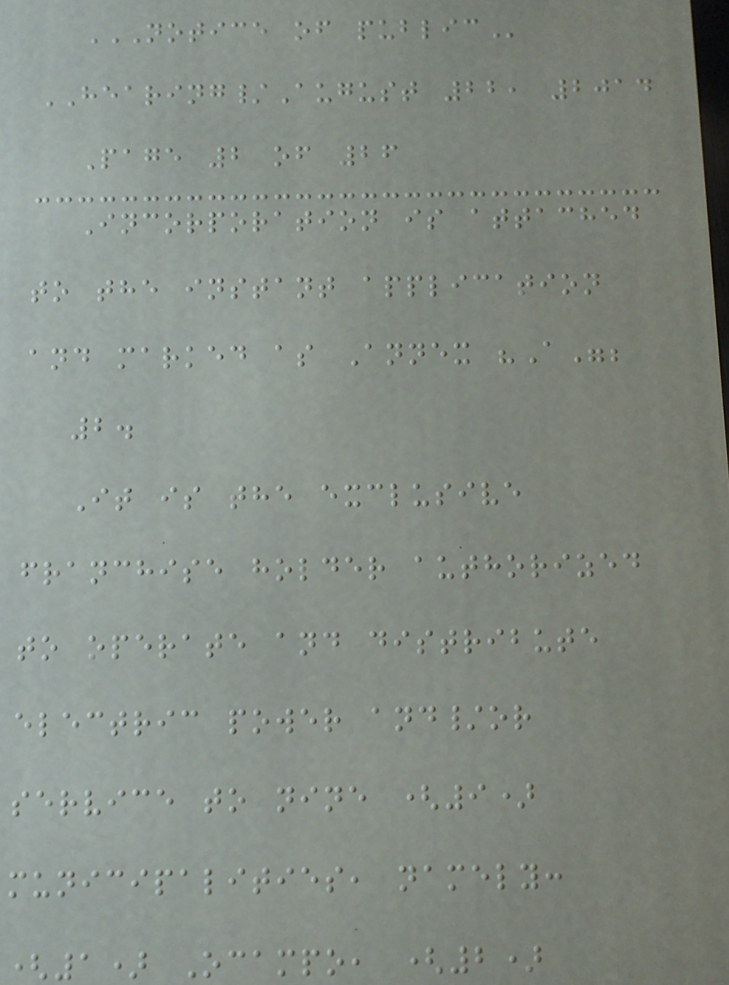NOTICE OF PUBLIC
HEARING/August 22, 2014
Page 2 of 26
Incorporation is attached
to the instant application
and marked as Annex "A";
2.
It is the exclusive
franchise holder authorized
to operate and distribute
electric power and/or
service to nine (9)
municipalities, namely:
(1) Ocampo, (2)
